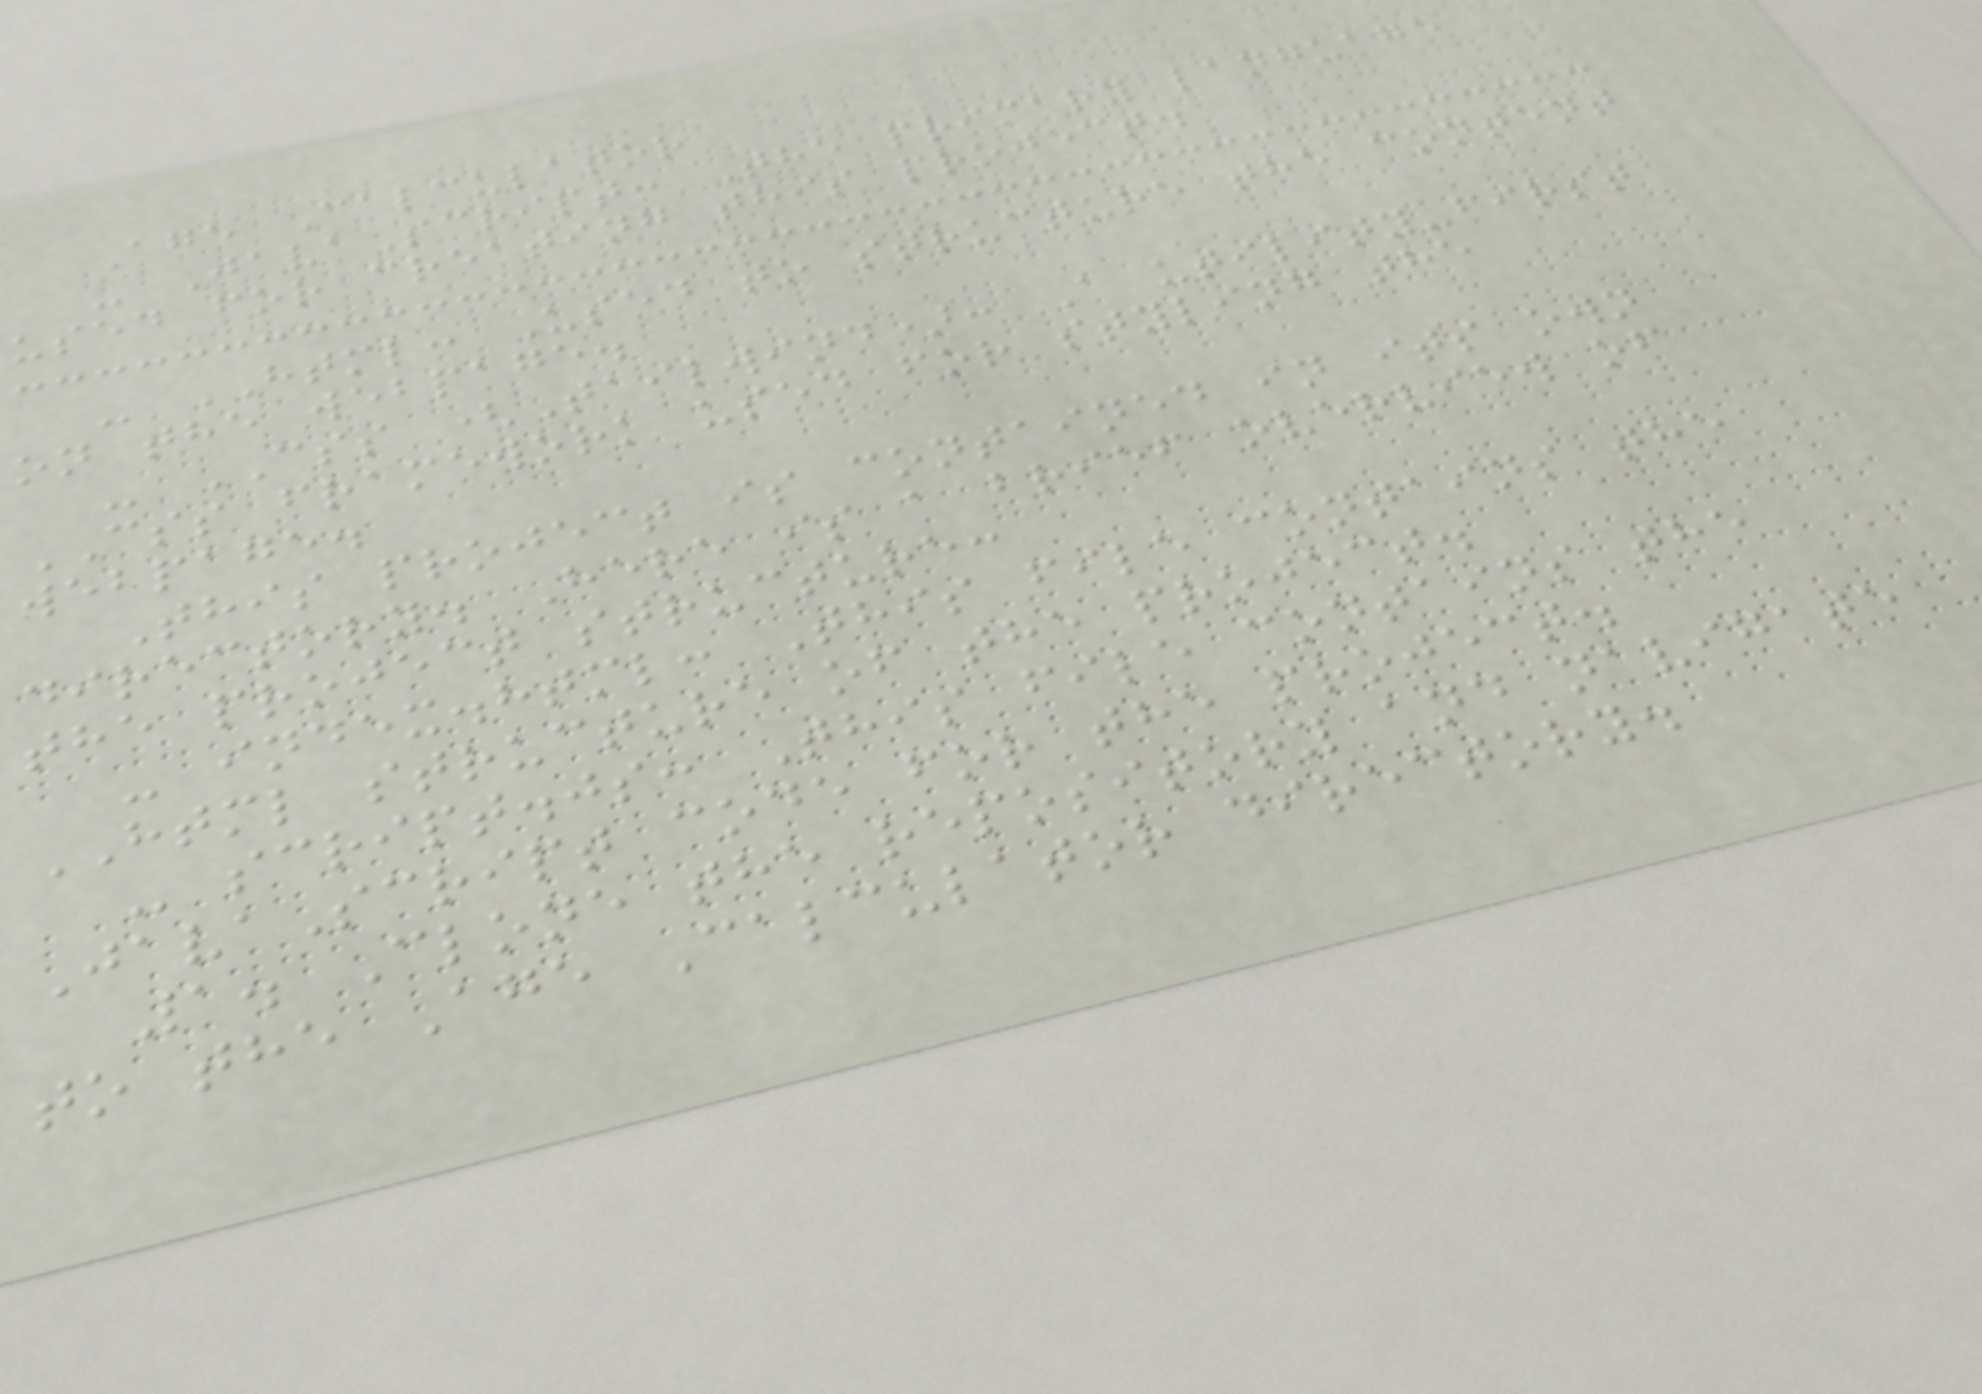Age Calculator
- JavaScript: The primary language
used for creating this project.
- HTML: Used to structure the content
on the webpage.
- CSS (Tailwind): A utility-first
CSS framework used for styling the
webpage.
This project is contained in its own
directory. Here is a brief overview of
the project structure:
- index.html: This file contains the
HTML structure of the project.
- script.js: This file contains the
JavaScript code for the project.
1. Clone the repository and navigate
to the Age Calculator directory.
